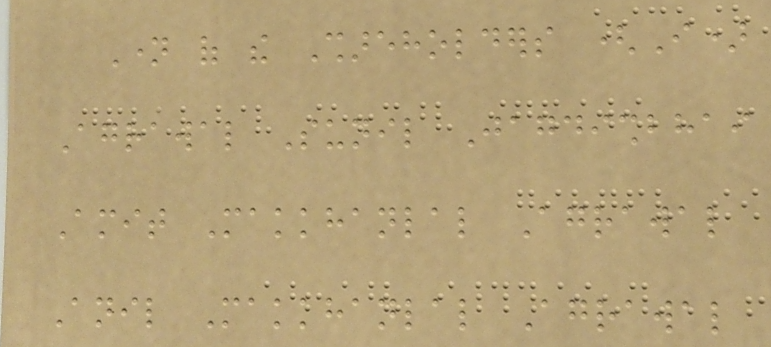Name of the Shareholders (I)
Agrawal Sunil Jagdishbhai
Amit Makkhanlal Agrawal
Anil Makkhanlal Agrawal
